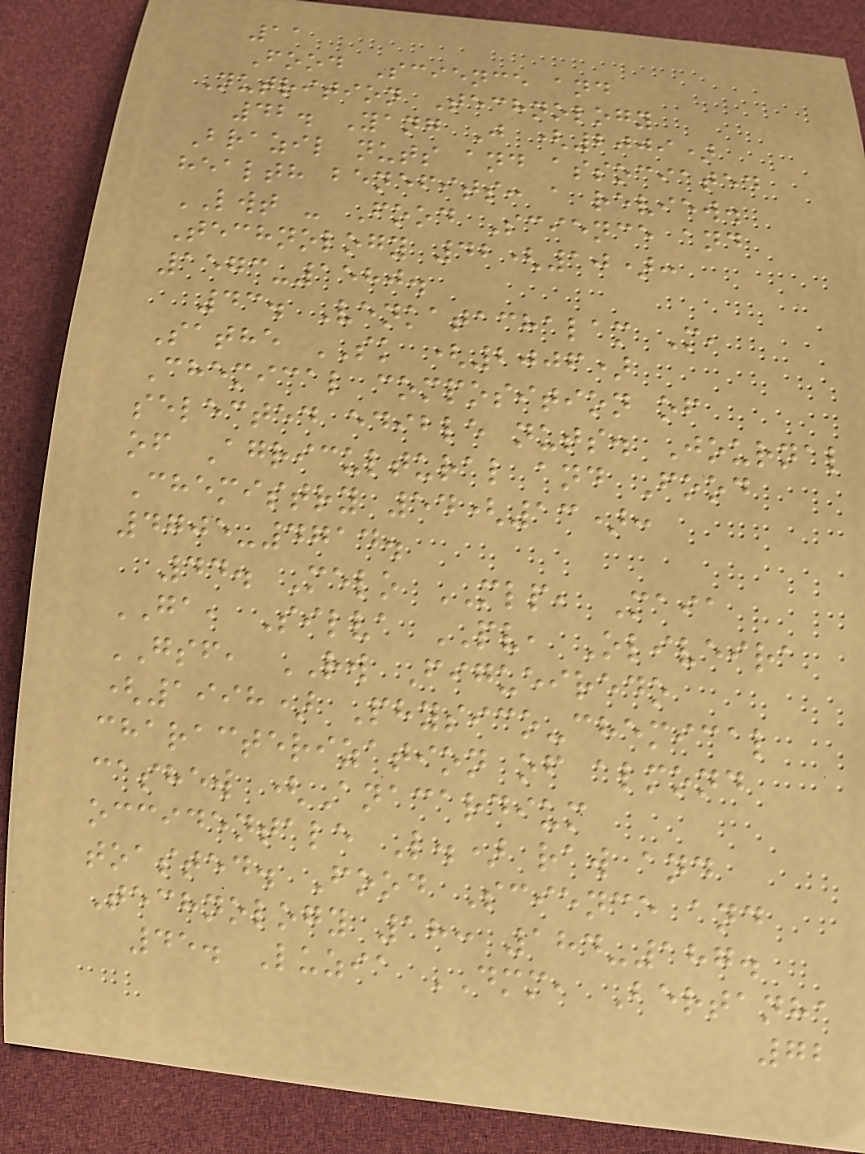11
Food Science and
Nutrition Technology
42. Yang J (2009)
Brazil nuts and associated
health benefits: a review.
LWT - Food Science and
Technology 42(10):
1573-1580.
43. Venkatachalam M,
Sathe SK (2006)
Chemical composition of
selected edible nuts. Journal
of Agricultural and Food
Chemistry 54(13):
4705-4714.
44. Melo MLP, Maia
GA, Silva PV, Oliveira
GSF, RW Figueiredo
(1998) Physico-chemical
characterization of almond
cashew (Anacardium
occidentale L.) raw and
toasted. Food Science and
Technology 18: 184-187.
45. Luzia DMM, Bertanha
72
